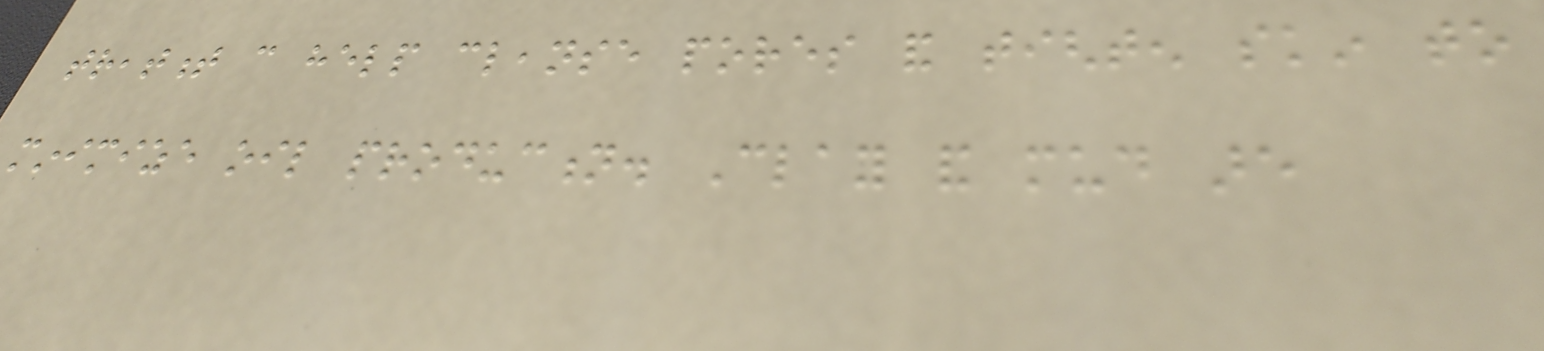treatment can help cleanse pores and tighten skin to
minimize oil production. Clay and mud are
